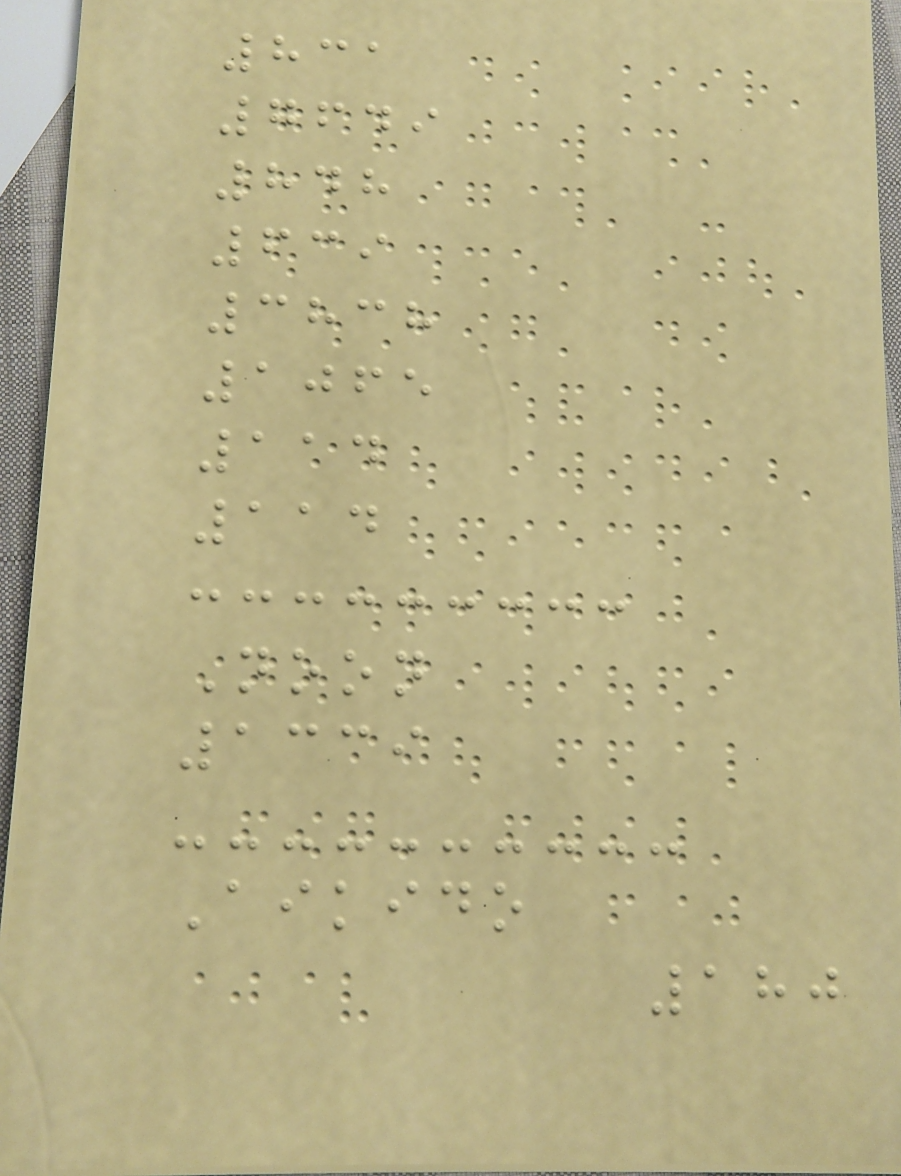831
7649
848
639
3838
1065
114
114
Noon
1339
Aikido
180
